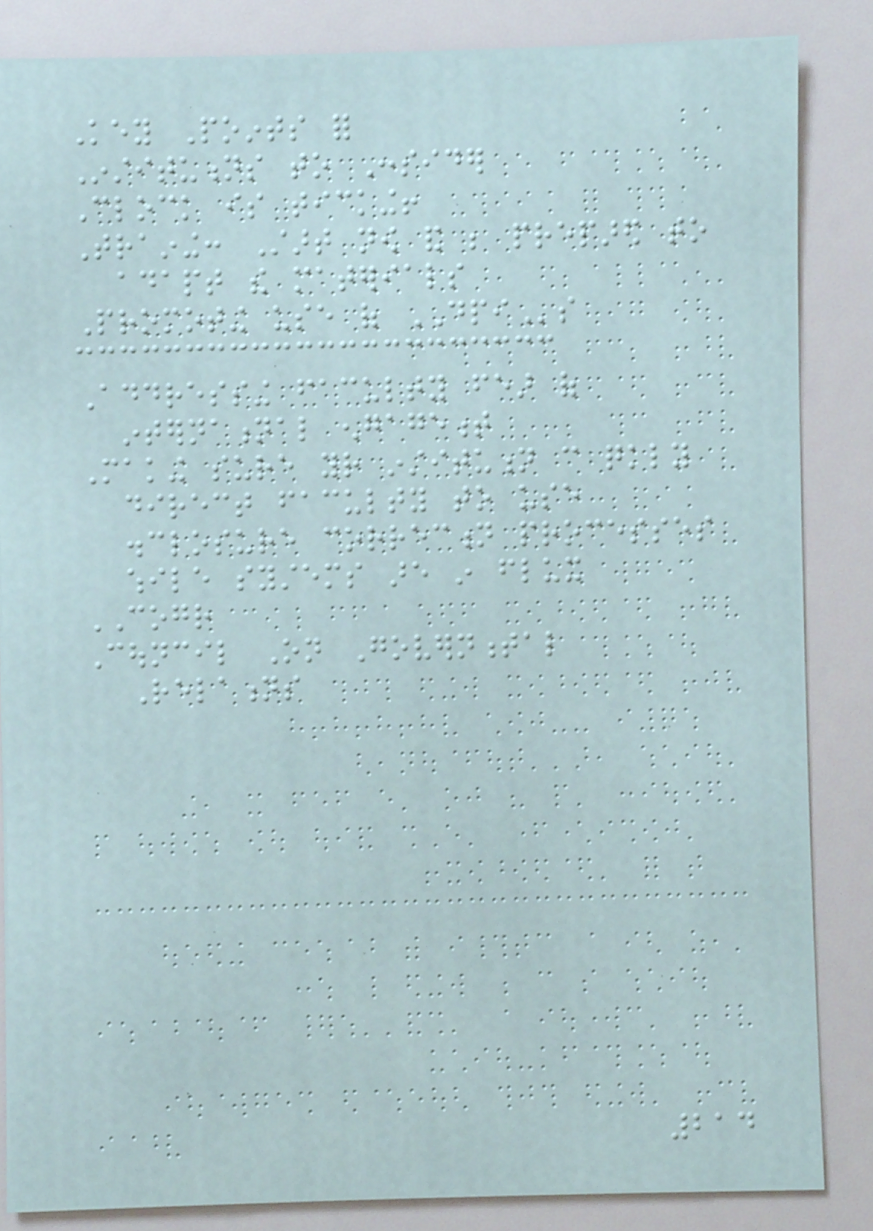Key Points for
Institutions to Consider
Clock is ticking!
Training: Start now and be prepared to
adapt the materials
Promoting use of DPIs
Addressing faculty fear of
international engagement
Making sure your institution can quickly
direct faculty to use
disclosure correction processes
while systems are in flux
COGR
Council On Governmental
Relations
214
